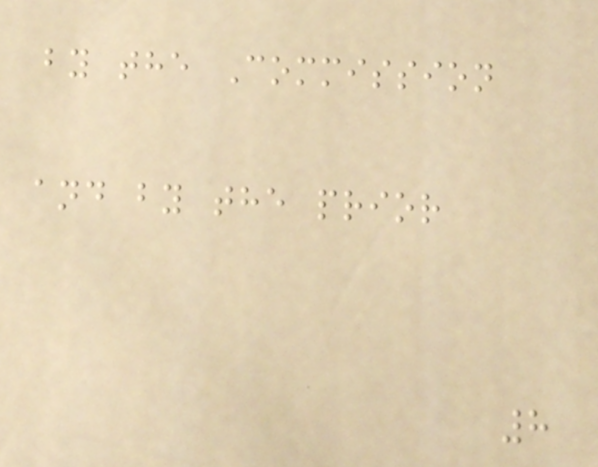by the Commission
and by the prior
8
